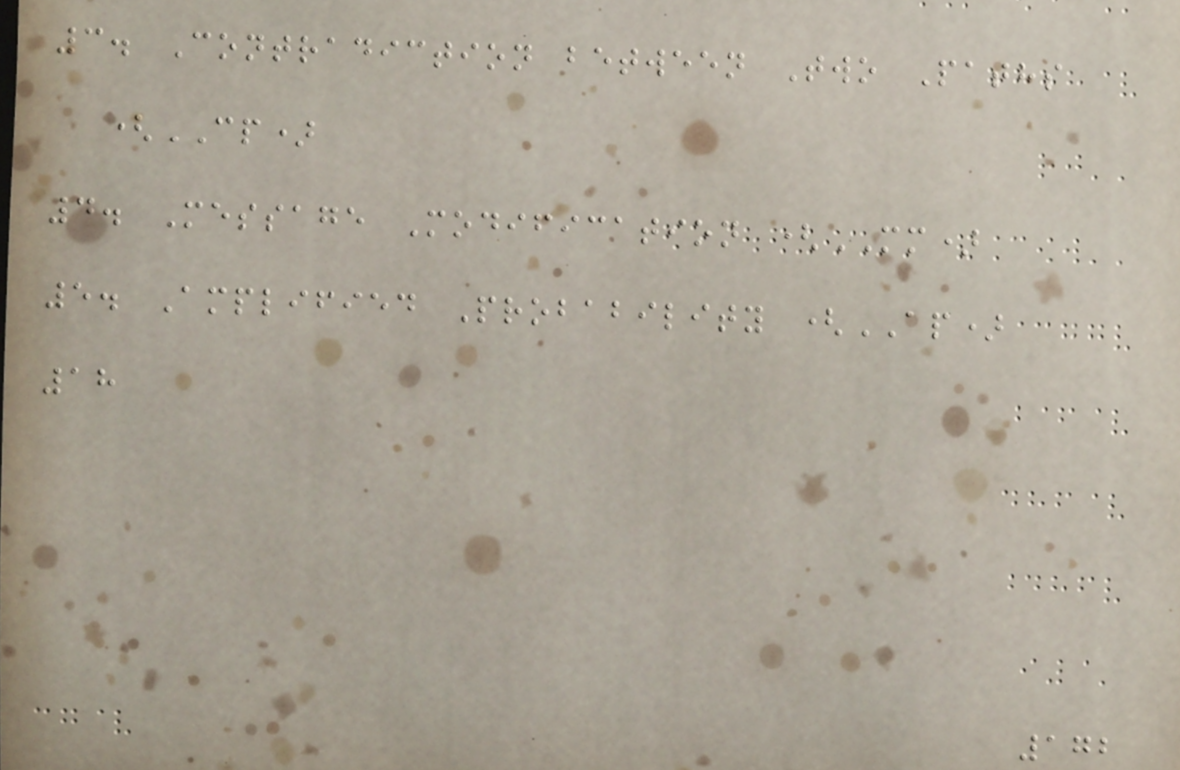3. Contradiction between Two Paths
(CP)
4. Message Modification (MM)
5. Amplified Probability (AP)
18
172
